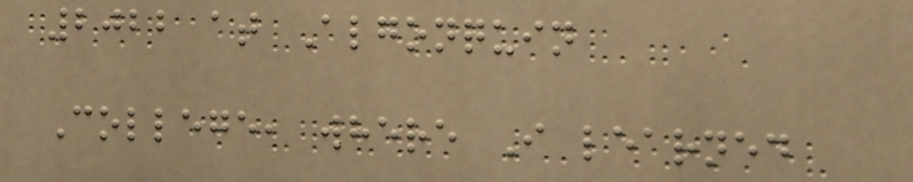2022 at Algonquin
College, where I learned
